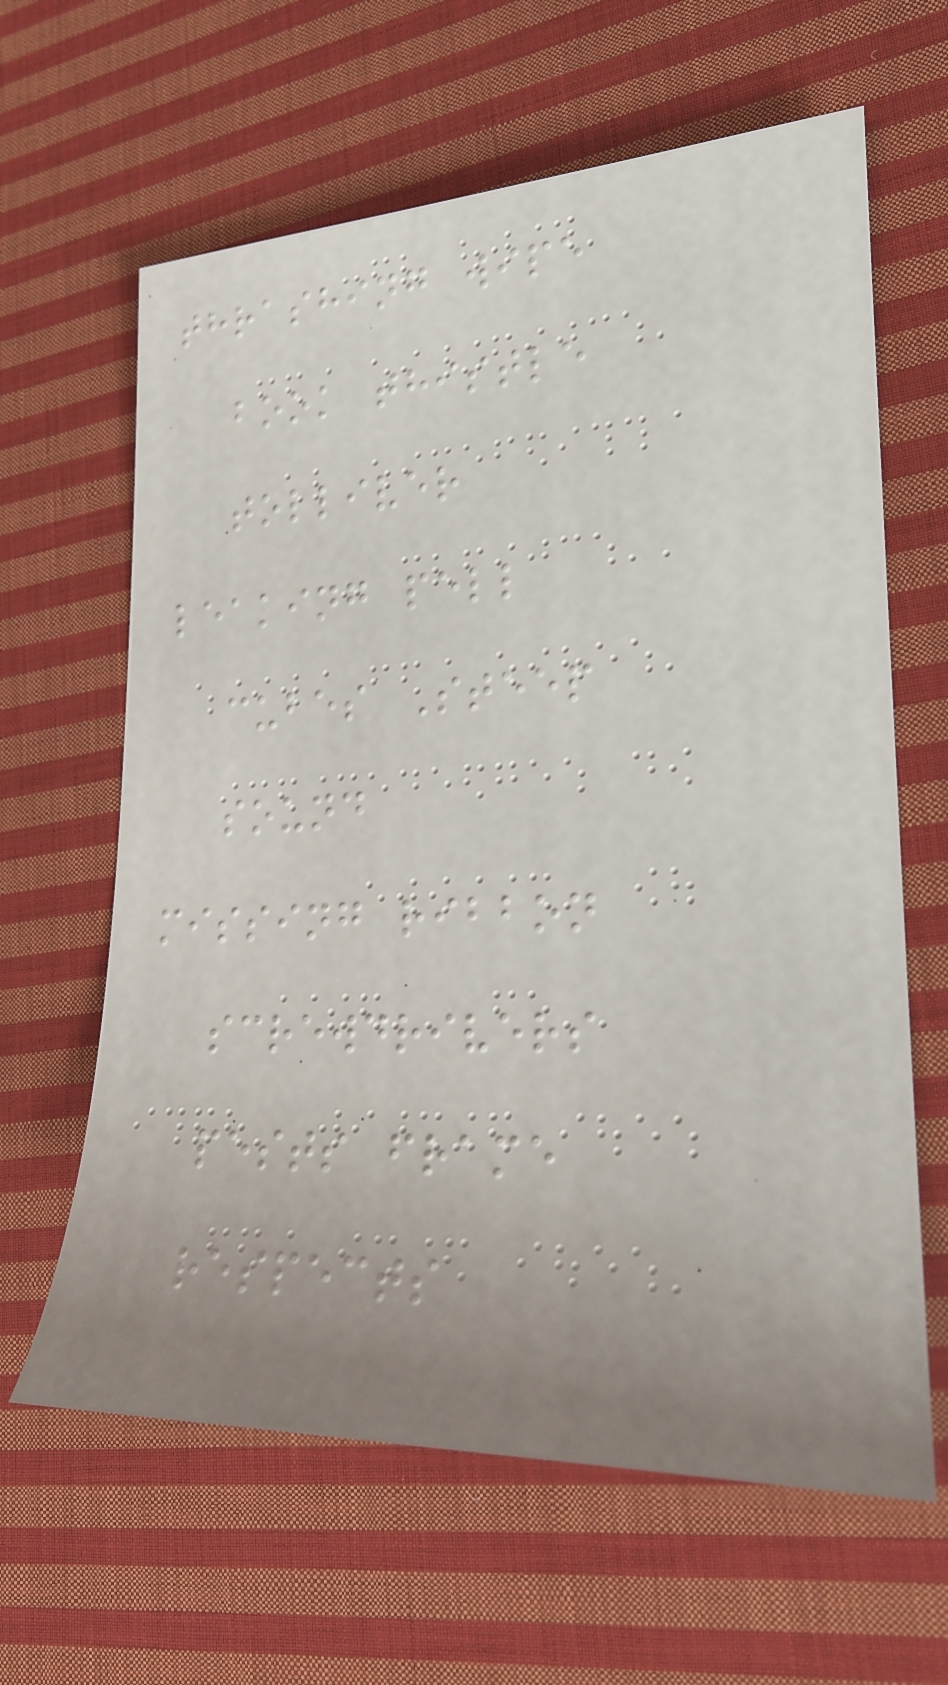thrashing wipe
book thistle
tolliver
leaking pell
cubes Steep
sound
missing ribbon
screwdrivers
pests frame
respects
